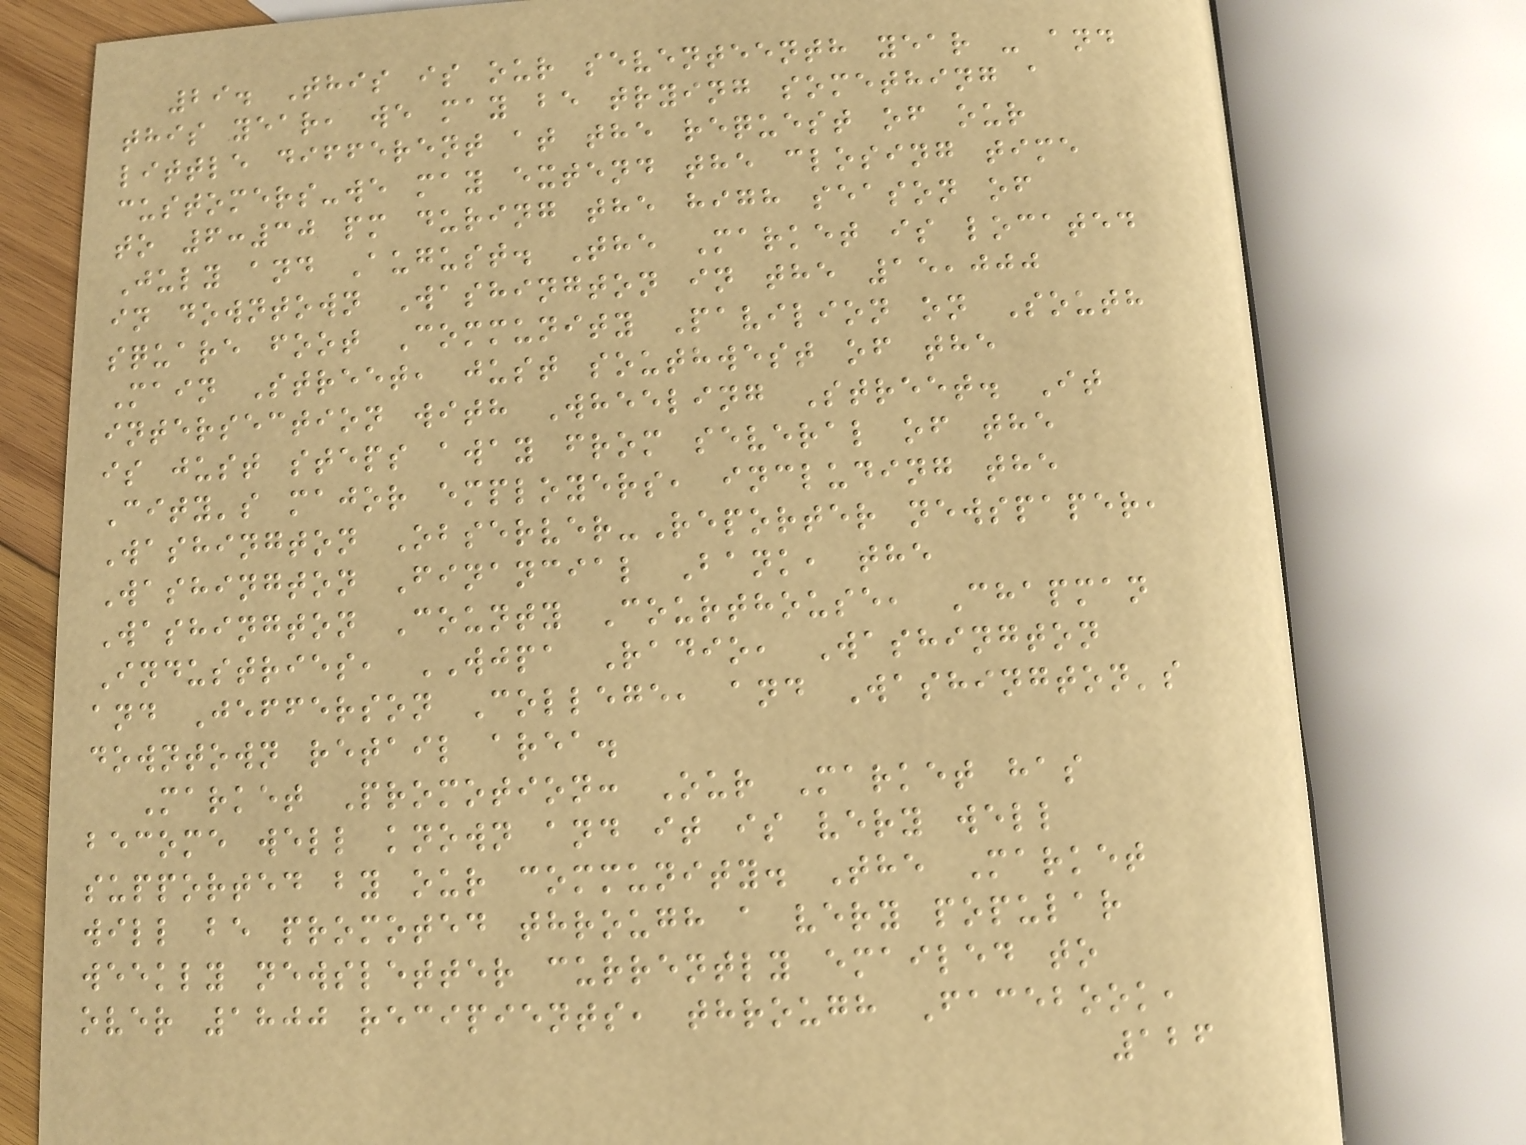29. This is our seventeenth year - and
this year, we may be trying something a
little different at the request of our
customers-we may extend the closing time
to 6:30 pm during the high season of
July and August. The Market is located
in downtown Washington in the 15,000
square foot Community Pavilion on South
Main Street, just southwest of the
intersection with Wheeling Street. It
is just steps away from several of the
City's major employers, including the
Washington Observer-Reporter newspaper,
Washington Financial Bank, the
Washington County Courthouse, Chapman
Industries, WJPA Radio, Washington
and Jefferson College, and Washington's
downtown retail area.
Market Promotion: Our Market has
become well known and it is very well
supported by our community. The Market
will be promoted through a very popular
weekly newsletter currently emailed to
over 1800 recipients, through Facebook,
126
